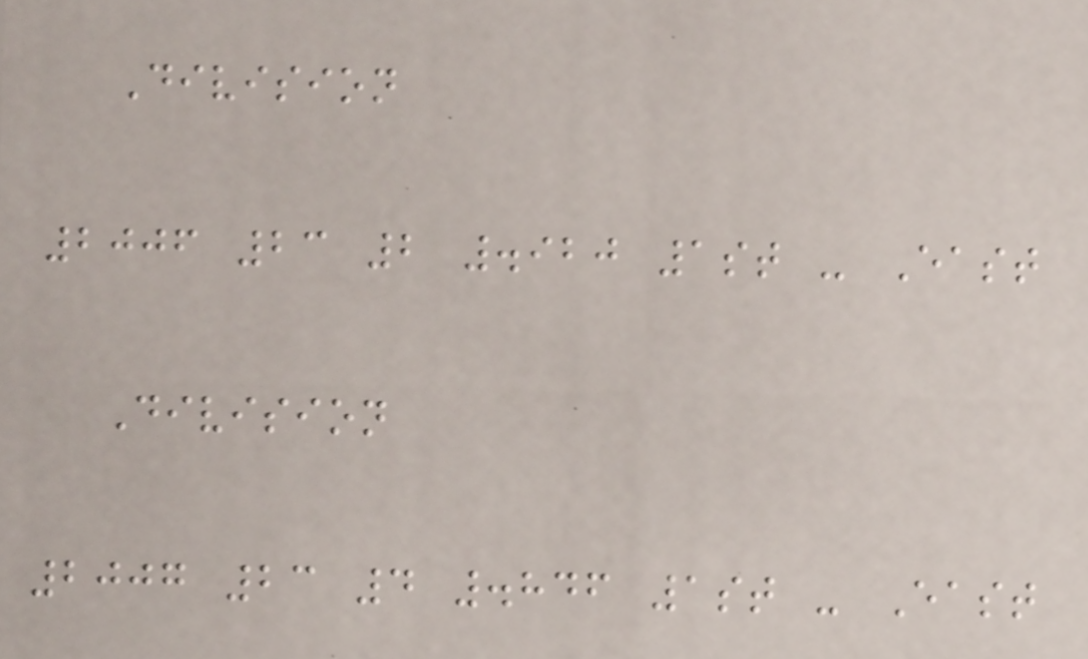Division
2006 23 2 .920 1st - East
Division
2007 23 4 .846 1st - East
